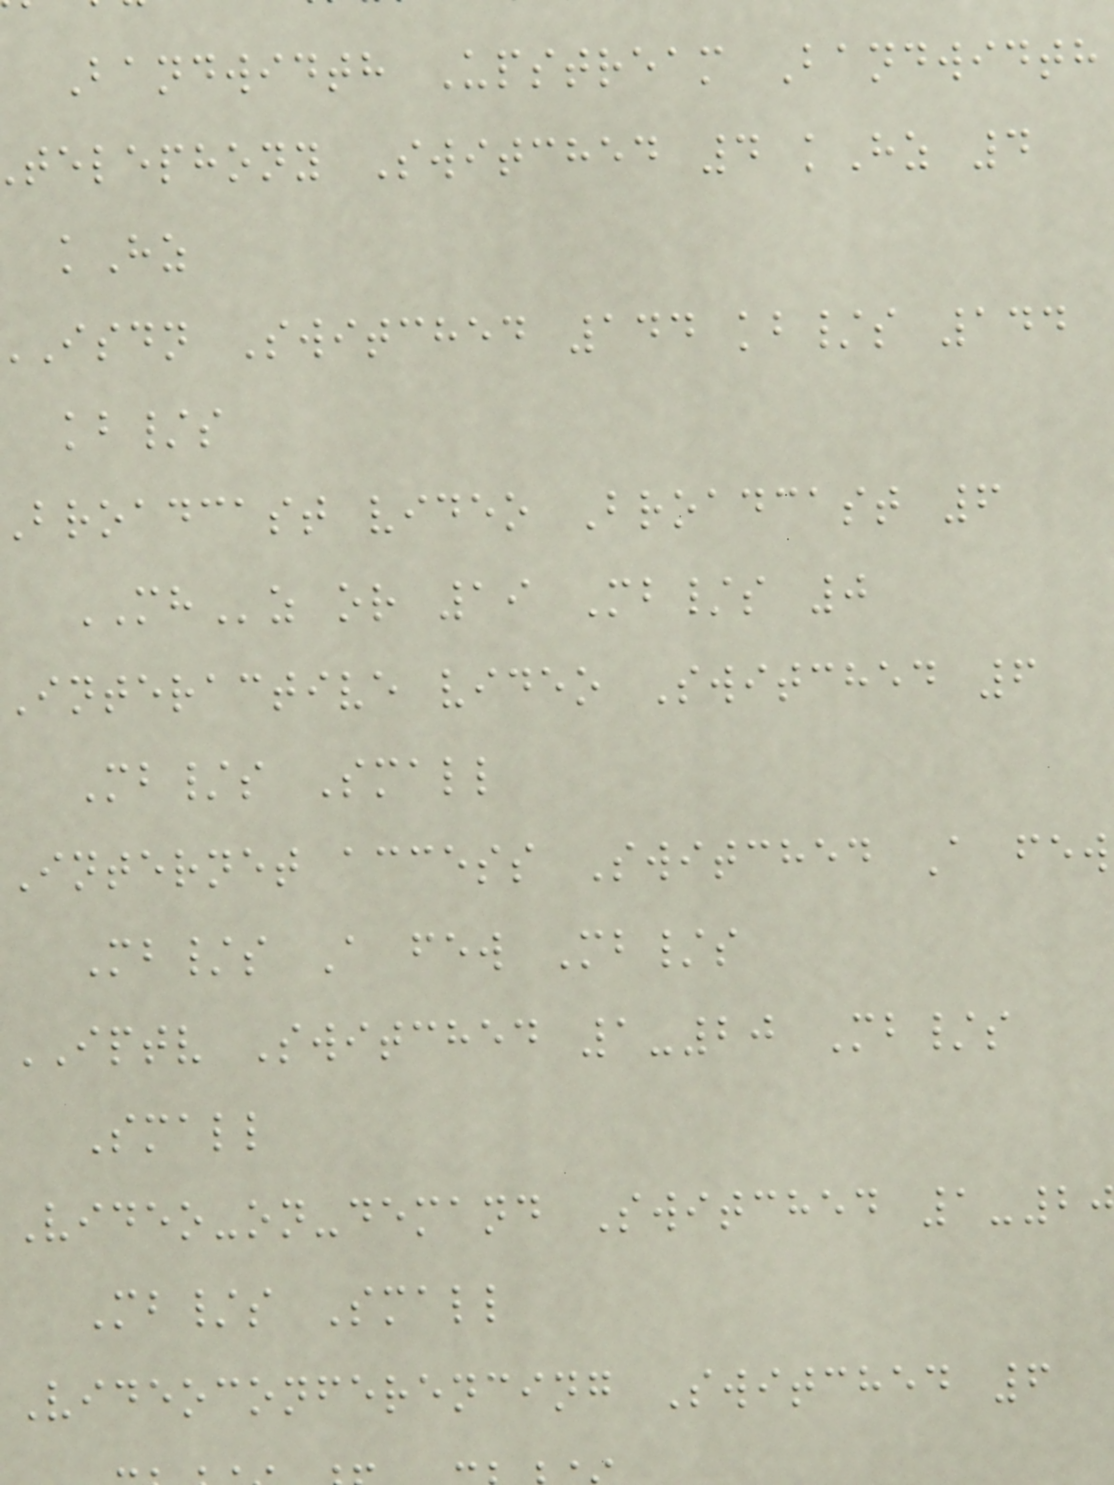Bandwidth Upstream Bandwidth
telephony Switched 4 kHz 4
kHz
isdn Switched 144 kb/s 144
kb/s
broadcast video Broadcast 6
MHz or 19 Mb/s 0
Interactive video Switched 6
Mb/s Small
Internet access Switched A few
Mb/s A few Mb/s
IPTV Switched 1-20 Mb/s
Small
Video-on-demand Switched 1-2
Mb/s Small
Videoconferencing Switched 6
